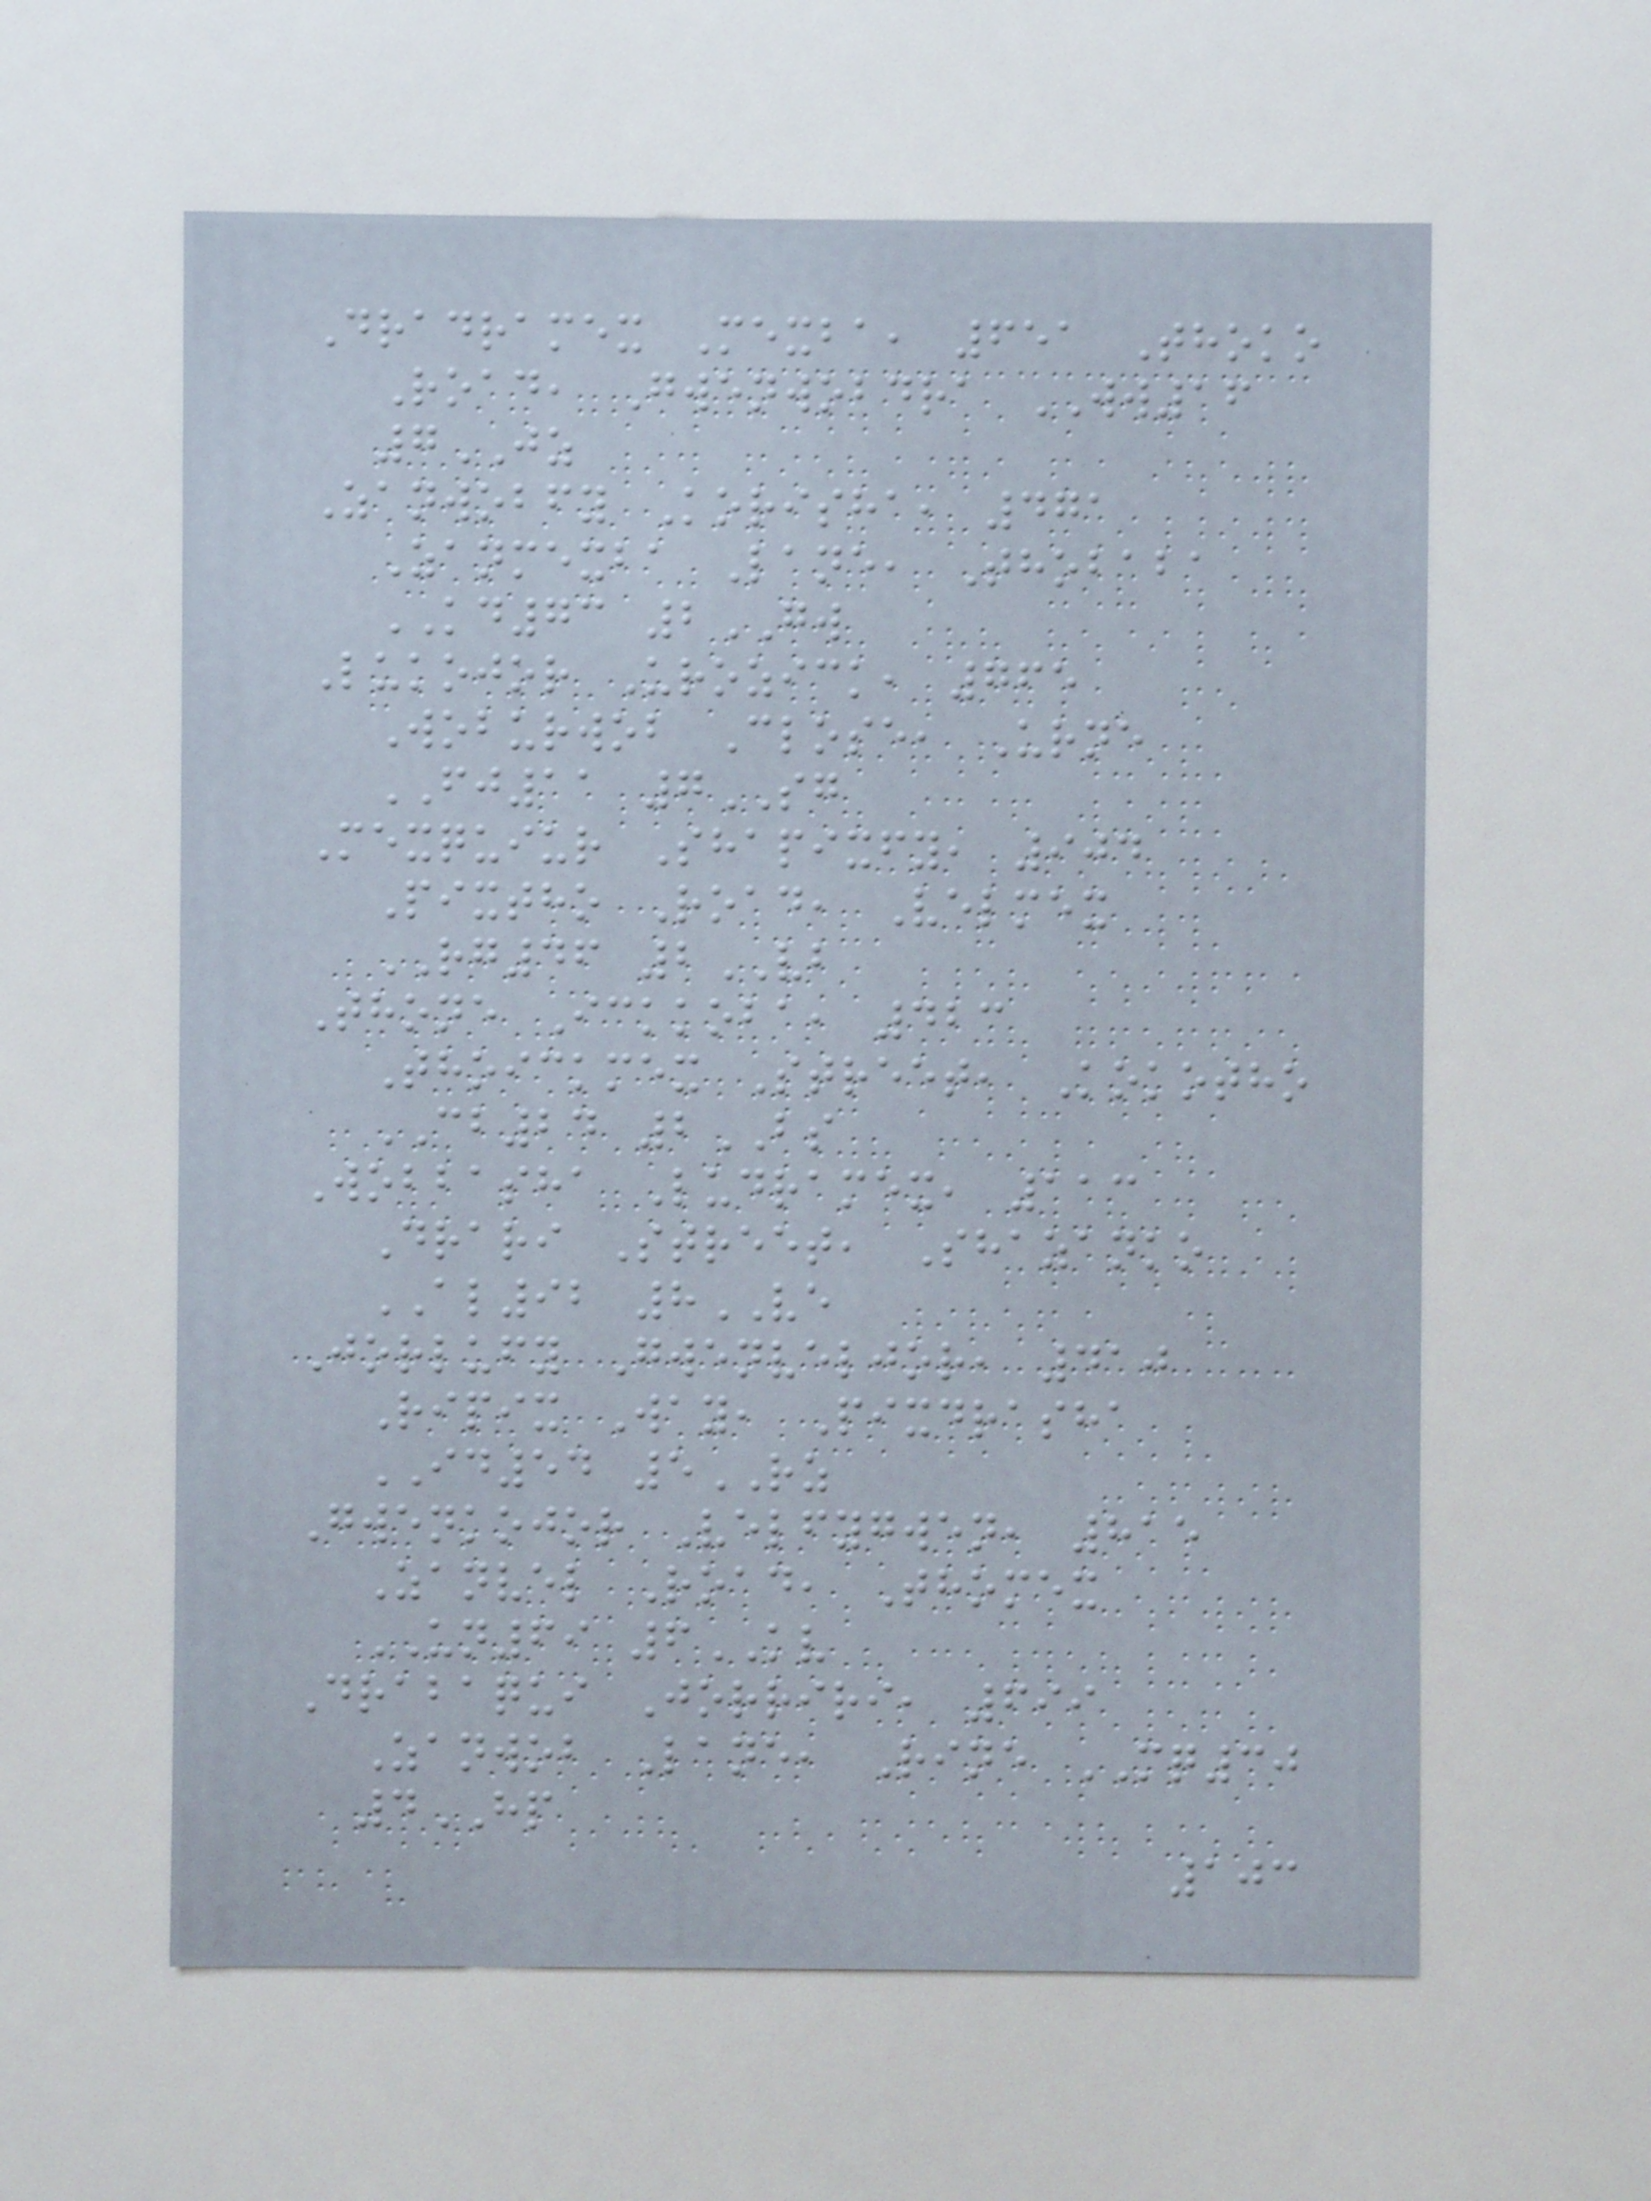Dradramex Mexba, 651 Thoko
Road, Gwenwobdra WW16
7JZ
Zanwobfy Korisha, 471
Zanmexba Lane, Thobaba
KD73 2GW
Lukojor Urozick, 765
Woburwob Close, Urne
FJ11 7SG
Mexquiur Shapixfy, 904
Pixtho Road, Velmex
RG46 2VB
Thone Ickkoba, 423
Thoickmex Street, Kokotho
CB24 2BS
Wobbasha Ludramex, 113
Drari Street, Shazanko
AL92 8VE
Jorlufy Gwenveljor, 410
Ripix Way, Pixdrasha
ID54 5RZ
Gwenkojor Velfygwen, 815
Zanvel Road, Thomex
UN69 6KV
Drabaqui Jorriri, 699
Zanwob Lane, Rine MQ30
4HP
103
